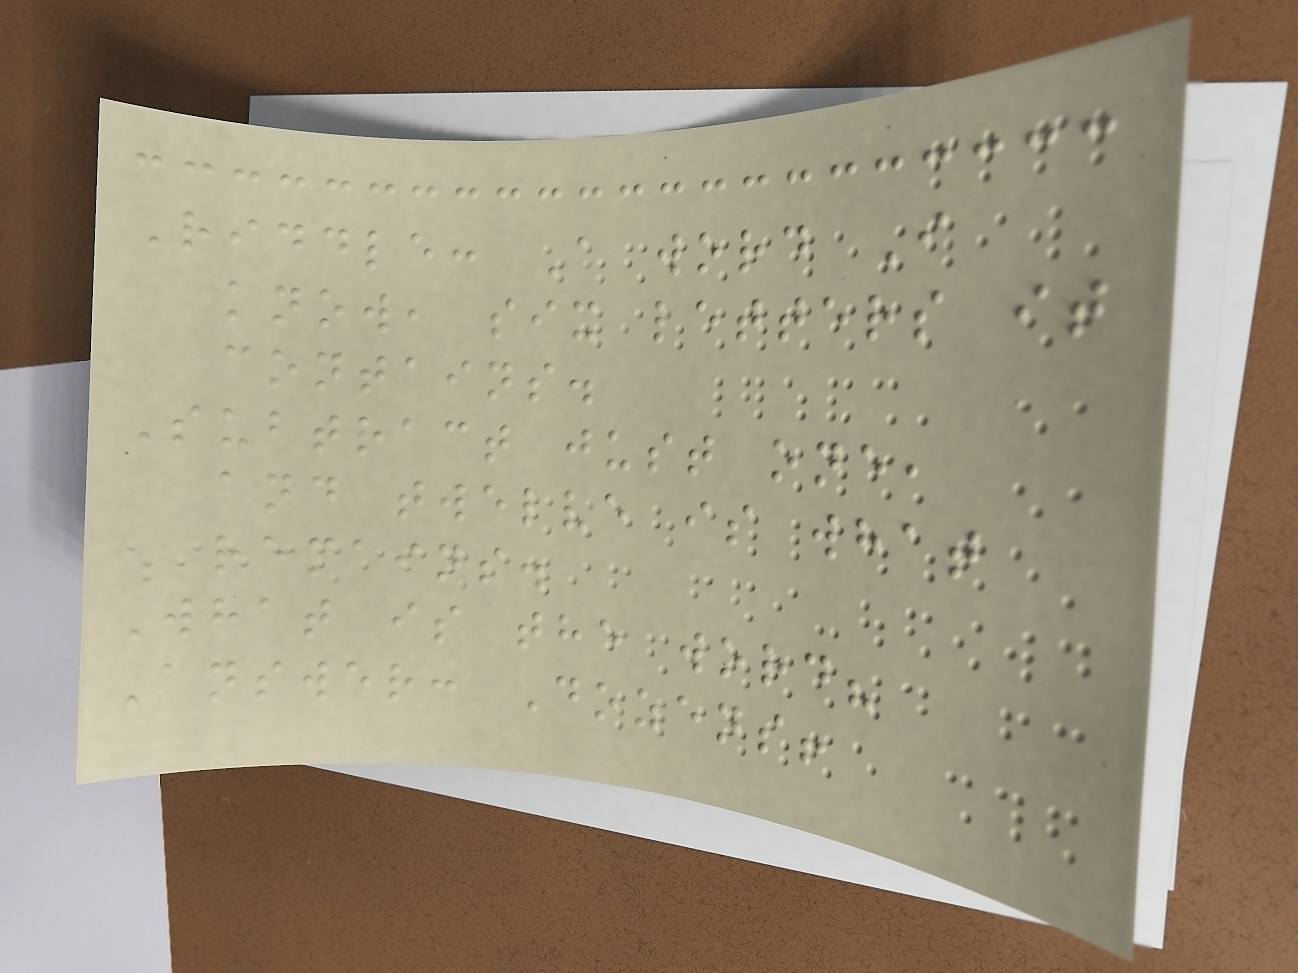Riddle: A word I
know, six letters it
contains.
Subtract just one,
and twelve is what
remains.
What is the word?
Answer: Dozens!
